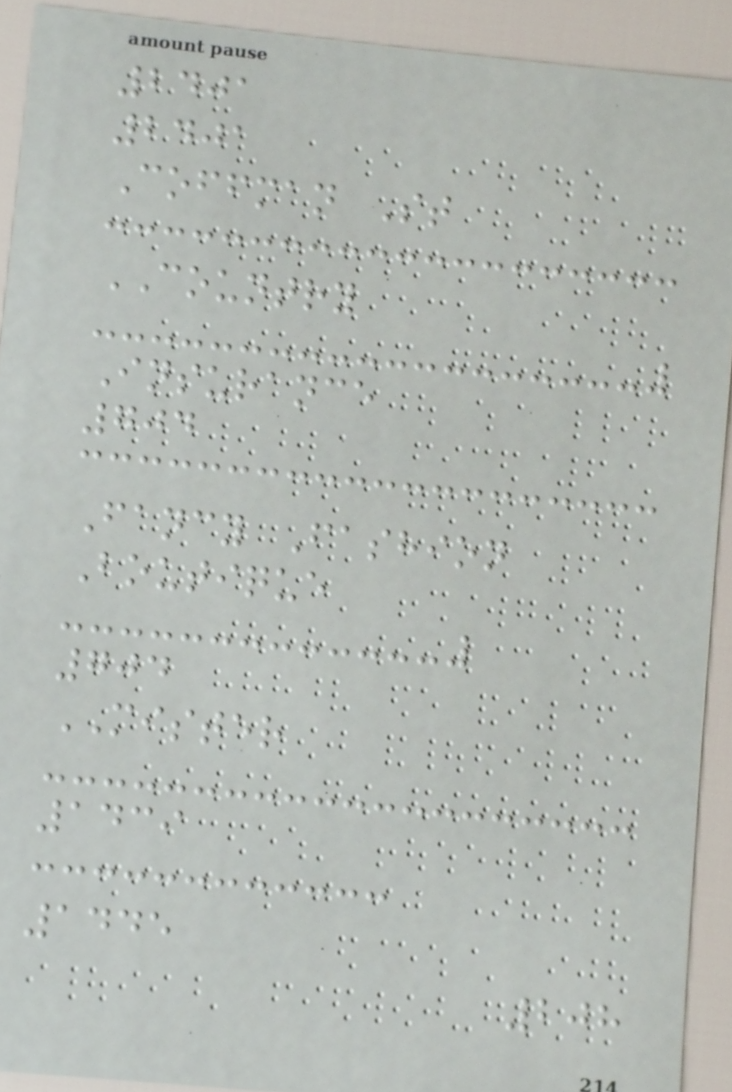2401
2401
Coffman St
COUNTRY
Insurance
704
Fancy Fashion
Boutique
704
MISTER
1439
1445
208
